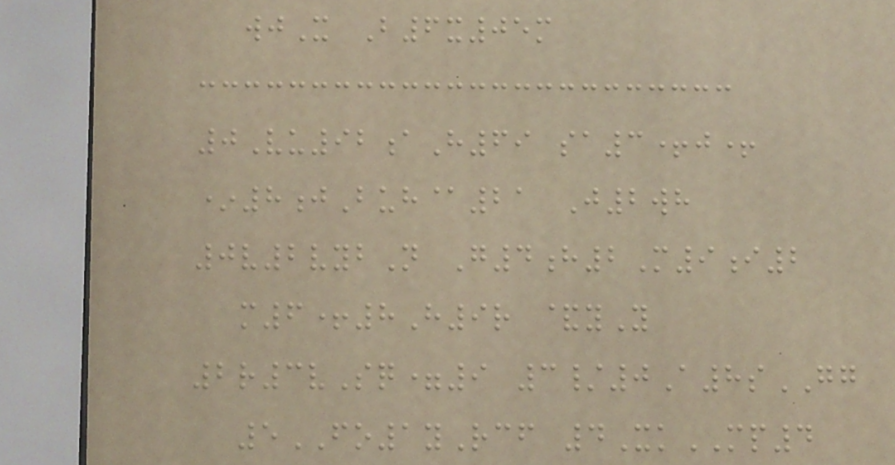wjX B6x05m
0Vu92aH69 sa3+j+
*8jBuh@21 J2wh
0v2vybN G4h2M9i2
m6+8H9r &yY
2r3vSq=9 3/0A8sGG
5FO1yRcf 4XkMP4
